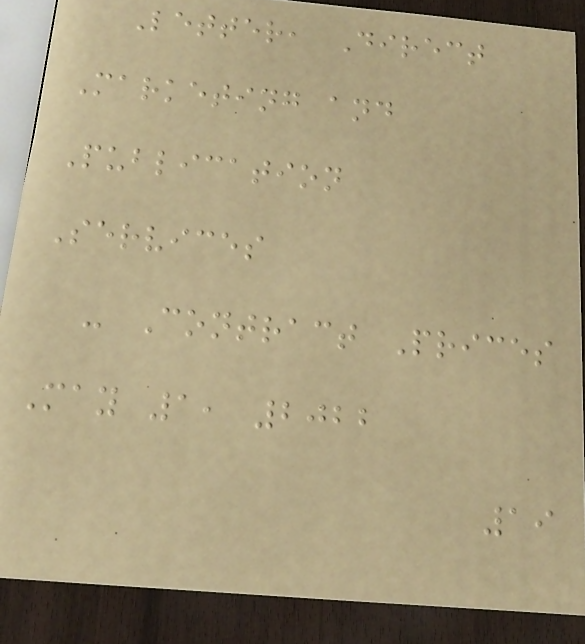Letter, Direct
Marketing and
Publication
Services
- Contract Prices
May 1, 2022
19
